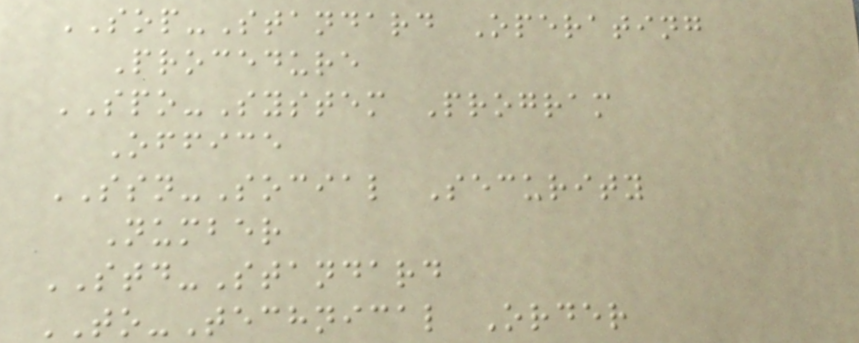SOP-Standard Operating
Procedure
SPO-System Program
Office
SSN-Social Security
Number
STD-Standard
TO-Technical Order
